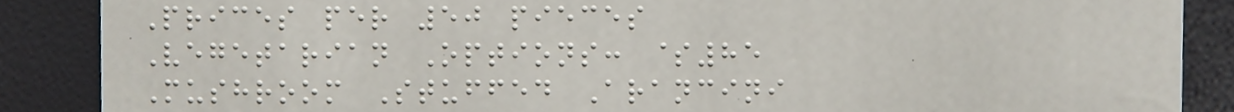Prices per 50 pieces
Vegetarian Options: $85
Mushroom Stuffed Arancini
